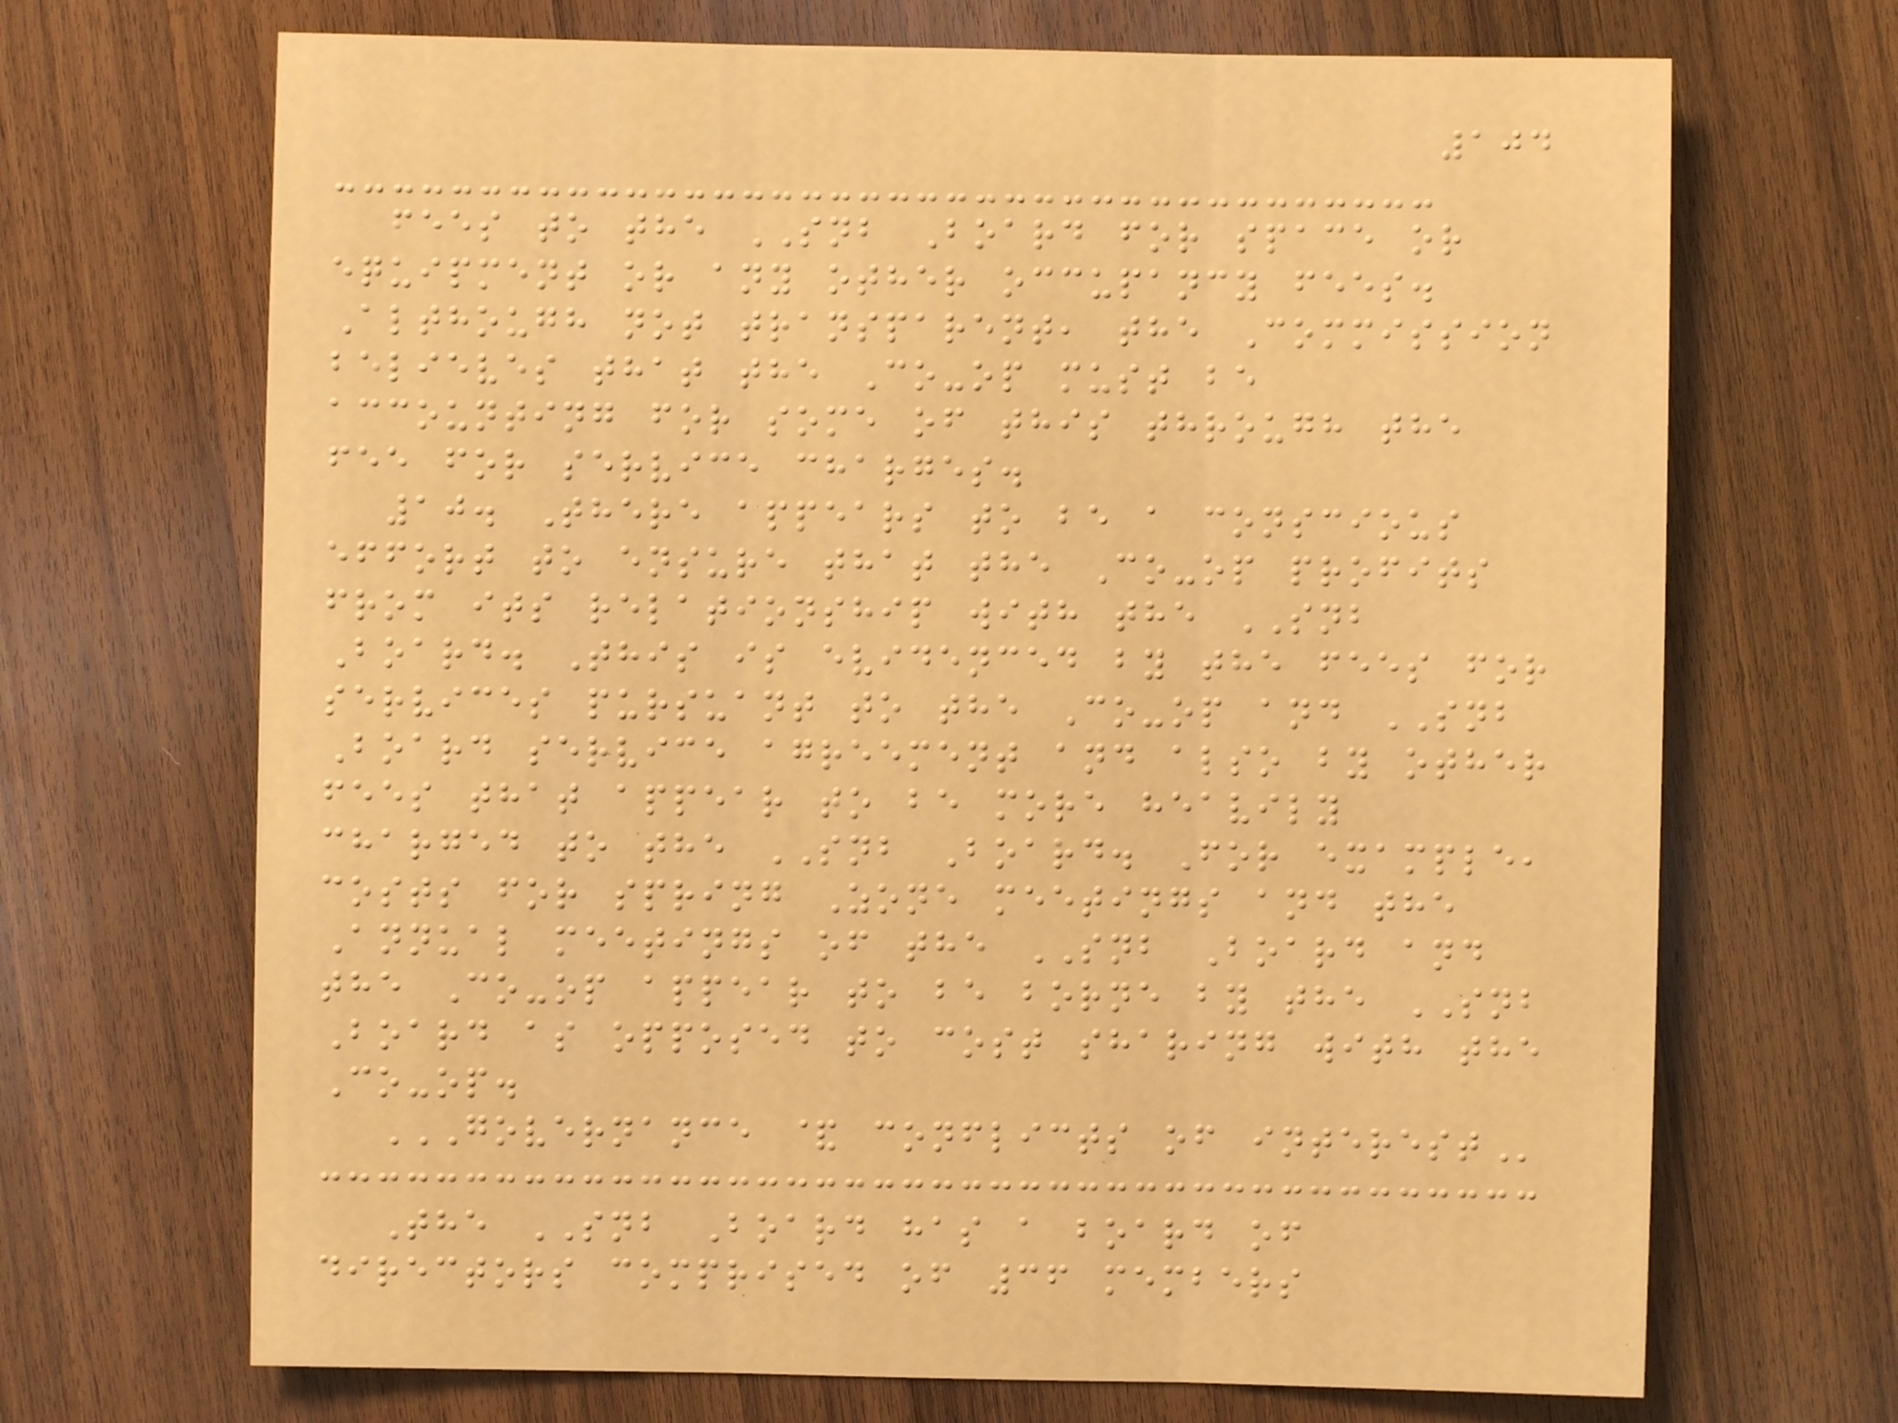104
fees to the SNB Board for space or
equipment or any other occupancy fees.
Although not transparent, the Commission
believes that the Co-op must be
accounting for some of this through the
fee for service charges.
10. There appears to be a conscious
effort to ensure that the Co-op profits
from its relationship with the SNB
Board. This is evidenced by the fees for
services pursuant to the Co-op and SNB
Board service agreement and also by other
fees that appear to be more heavily
charged to the SNB Board. For example,
costs for spring Zone meetings and the
Annual meetings of the SNB Board and
the Co-op appear to be borne by the SNB
Board as opposed to cost sharing with the
Co-op.
GOVERNANCE & CONFLICTS OF INTEREST
The SNB Board has a board of
directors comprised of 36 members
